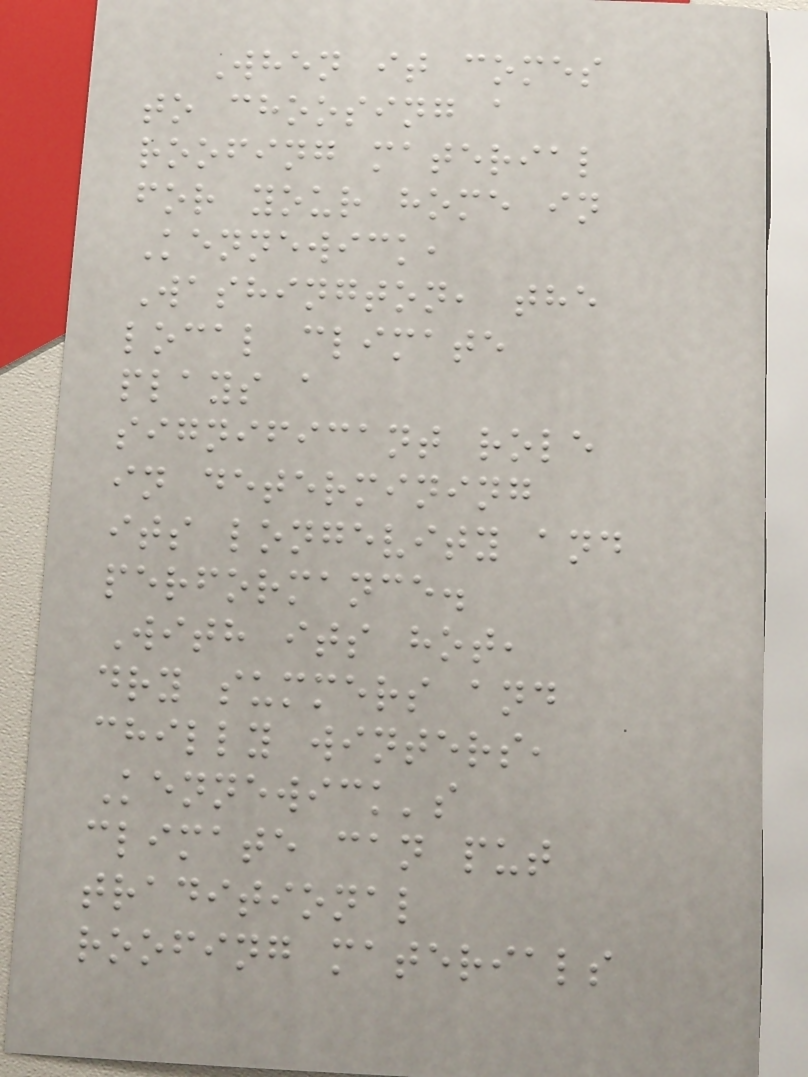When it comes
to choosing a
roofing material
for your home in
Kennewick,
Washington, the
local climate
plays a
significant role
in determining
its longevity and
performance.
With its hot,
dry summers and
chilly winters,
Kennewick's
climate can put
traditional
roofing materials
